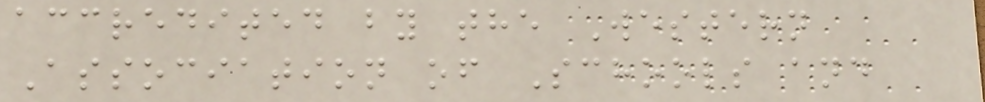accredited by the Western
Association of Schools and
